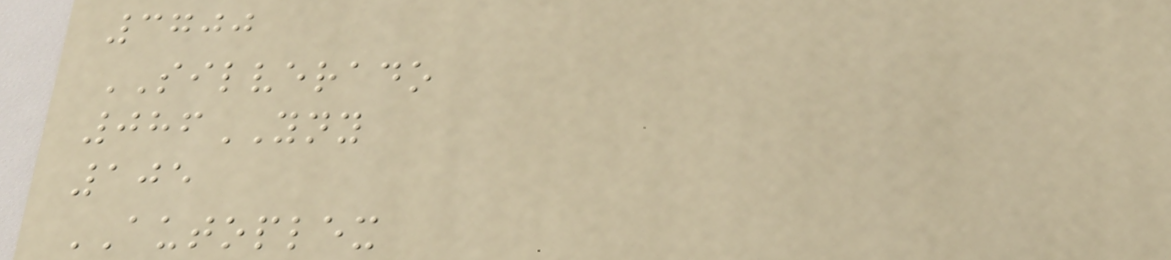3700
SILVERADO
086YNY
105
AUTOPLEX
